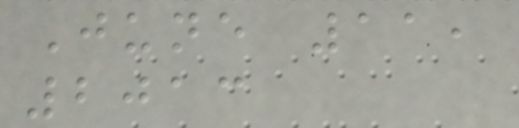June 11,
2013
